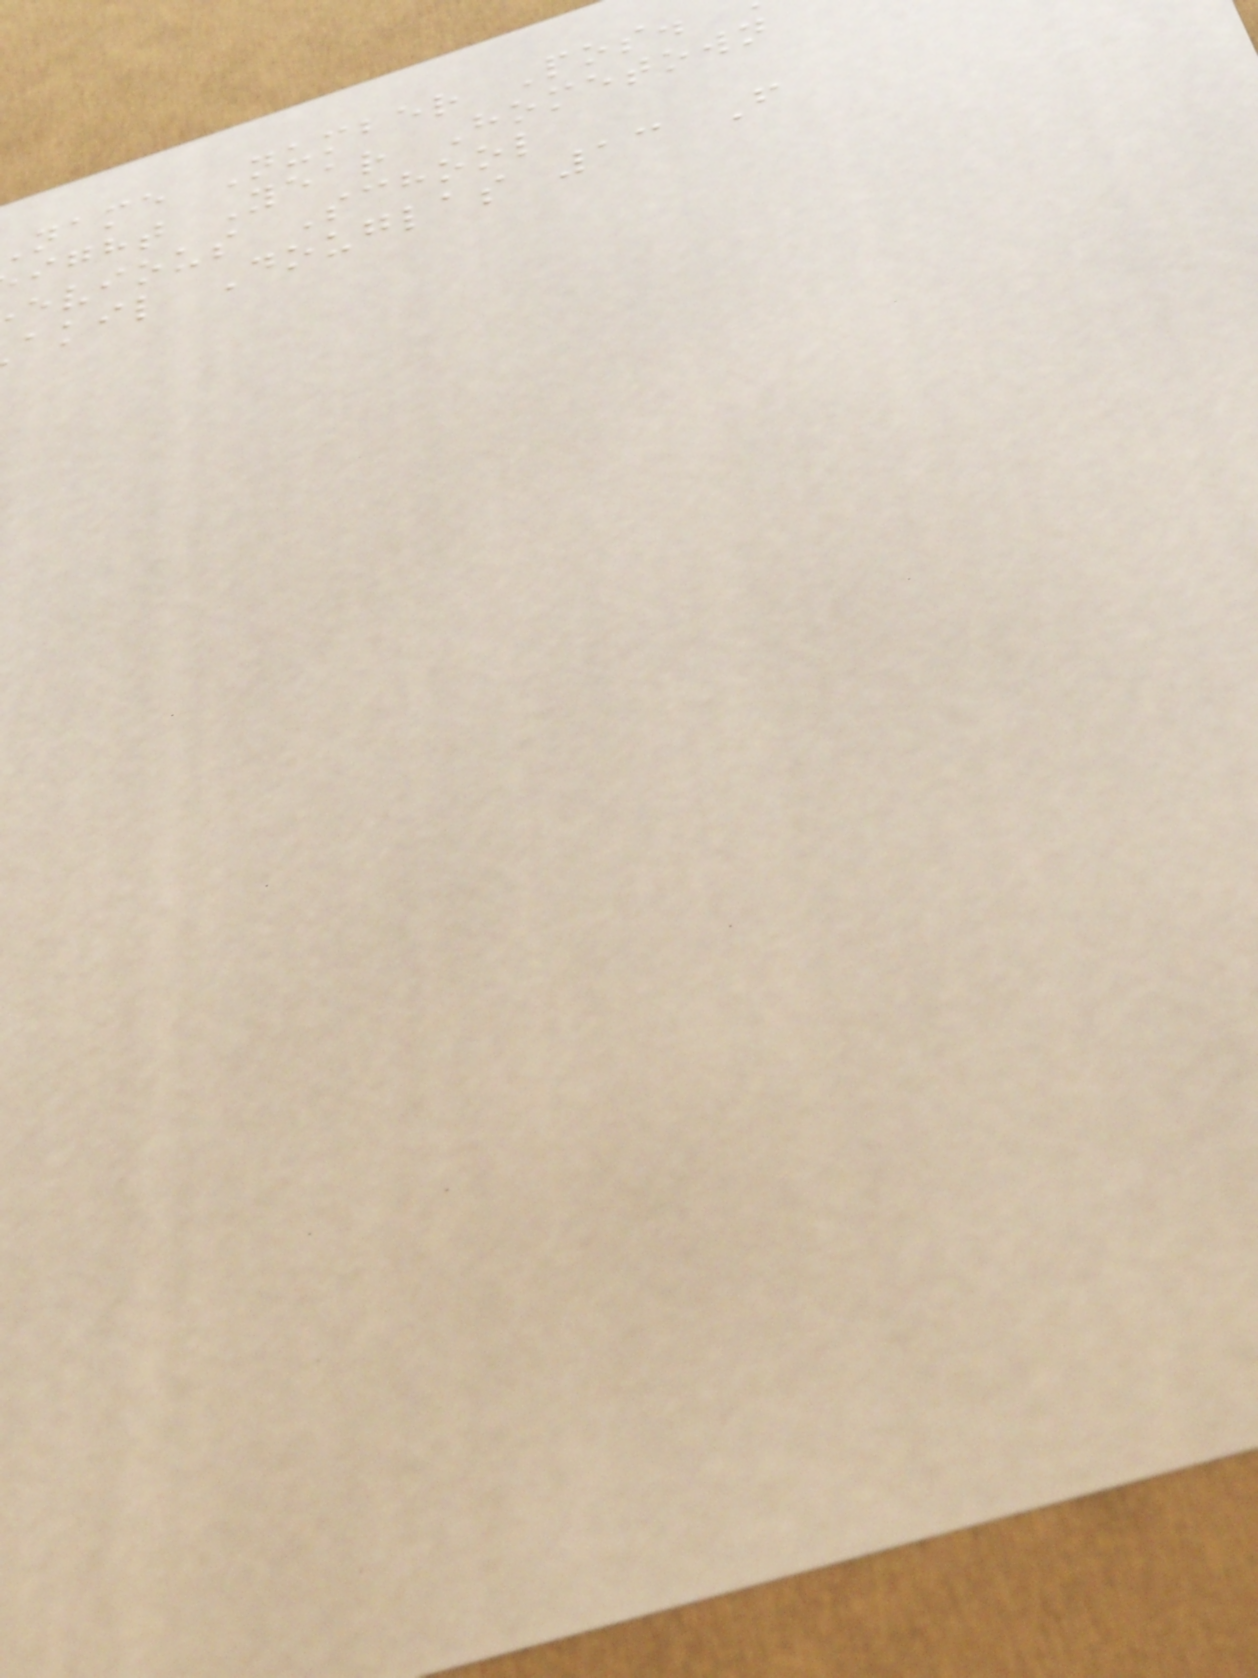name Number Pos.
ight Year Hometown
evious School
akil Douglas 13 F
